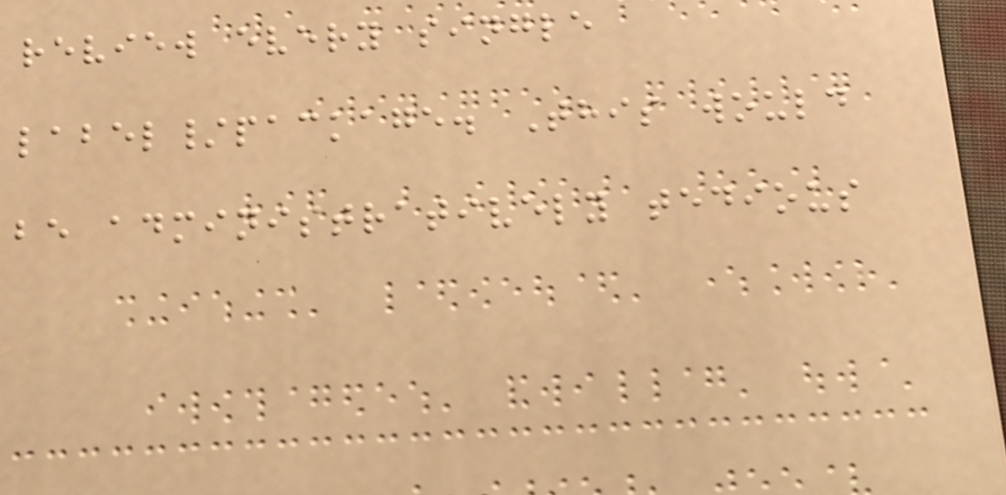review every single
label/package. This would
be administratively tedious
